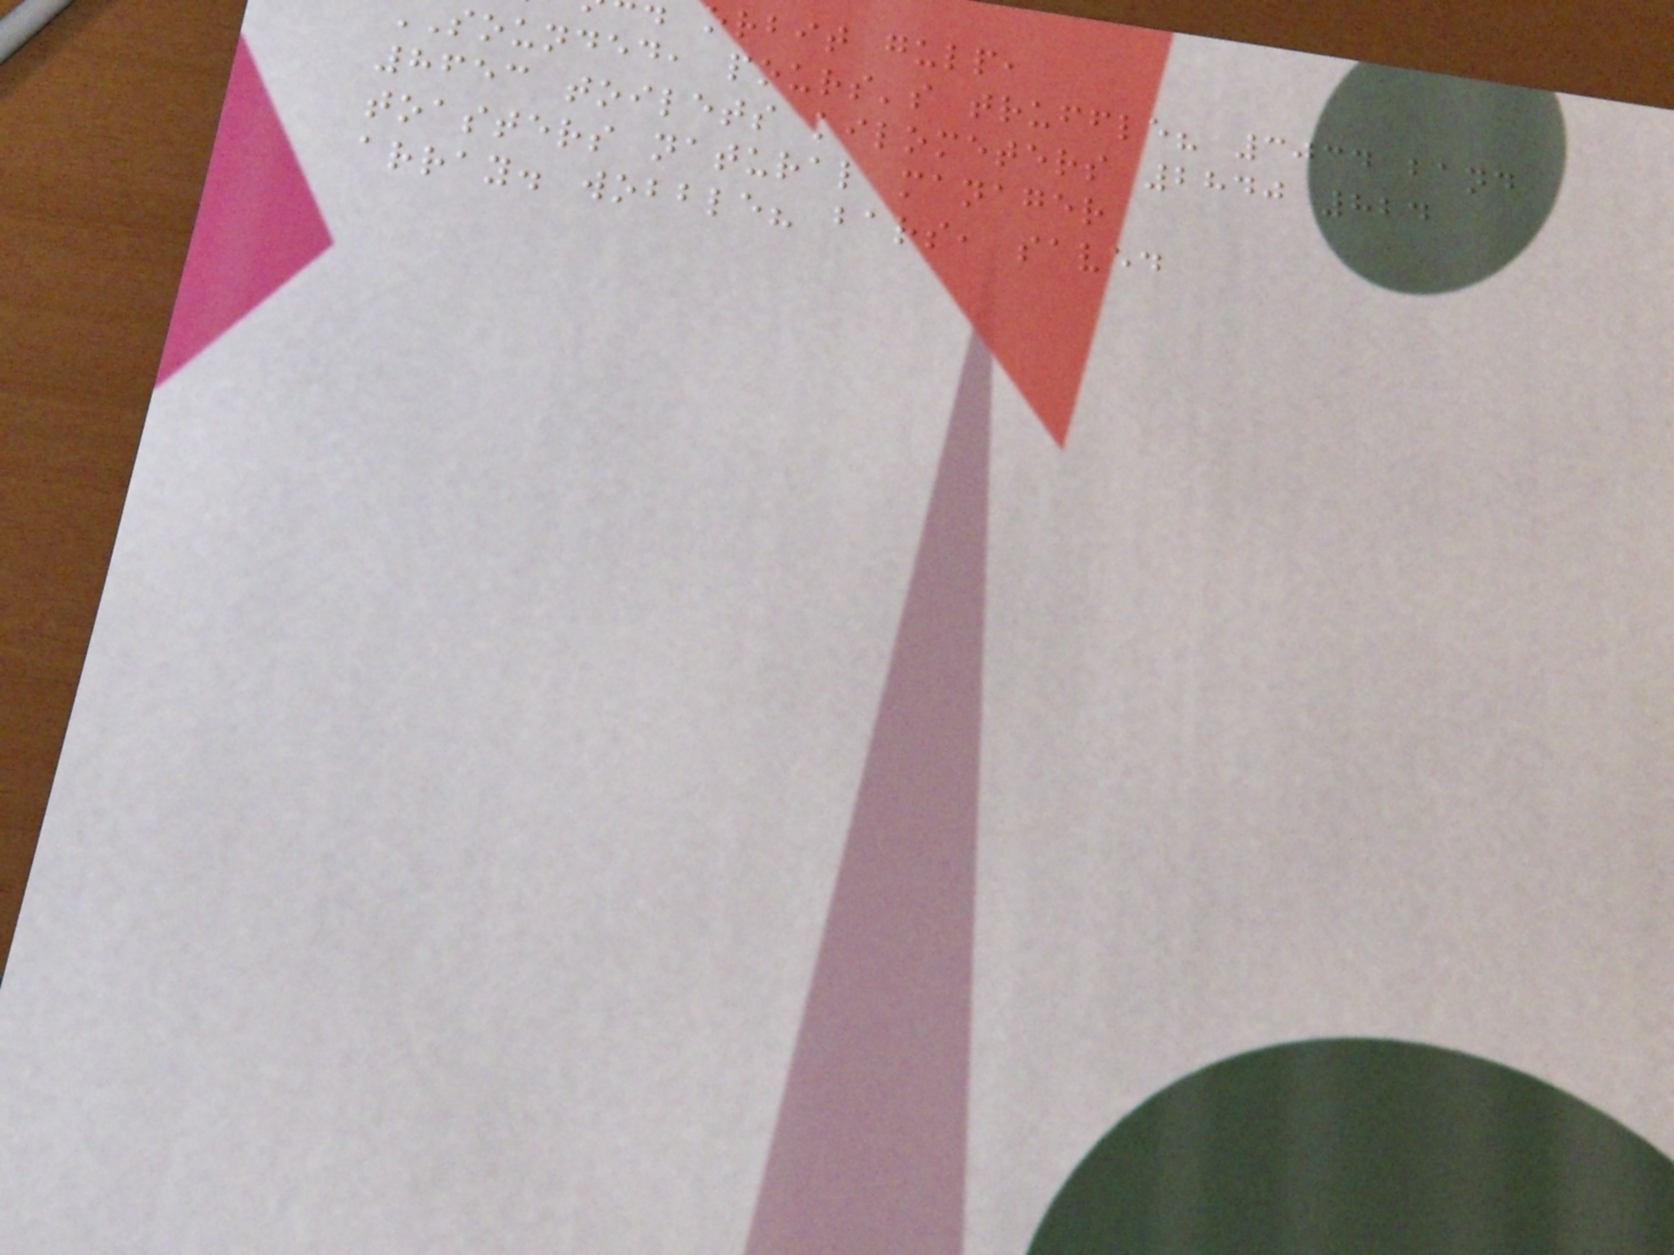orbit gulp,
sounded, pours's truffle? 3034 band
8653 toilets kilometers 2840 824
toasters natural manager
array. wobble? bars, saved
